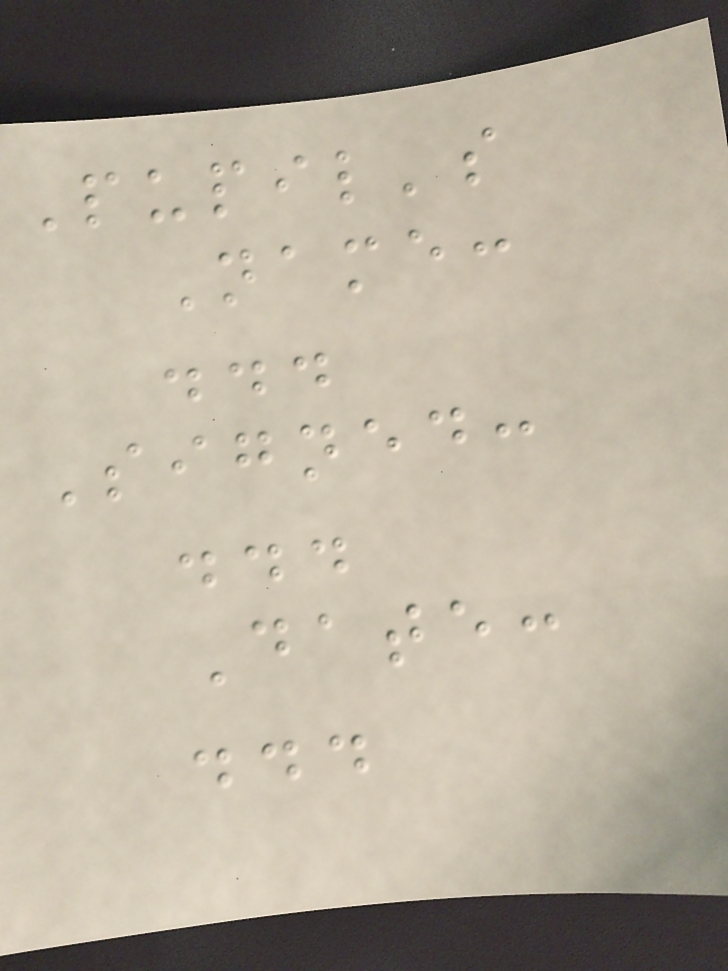Pupil's
Name:
...
Signed:
...
Date:
...
